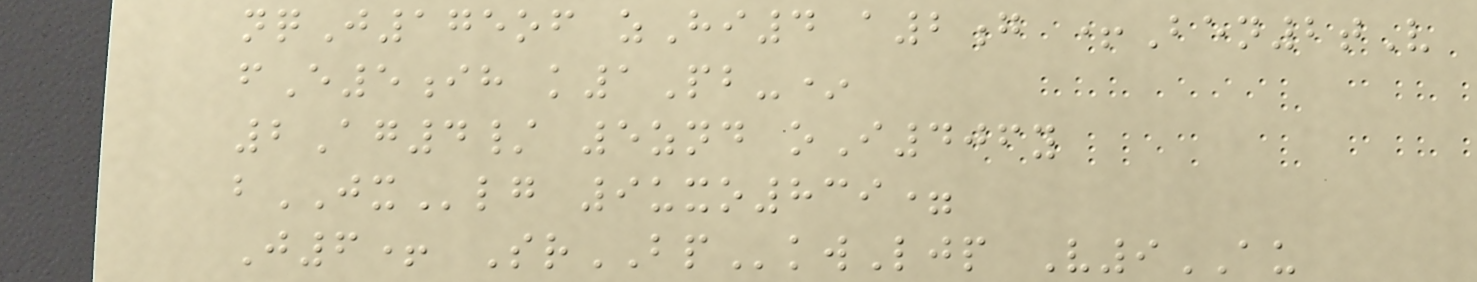nqJ175of zHi4 a2g +Ben2tV
fE5ih k1Pb-*
2Ag4/ 5znd oI406y
bJXlg 9uxo839=
J6+ SrBPkwLjp V9AU
